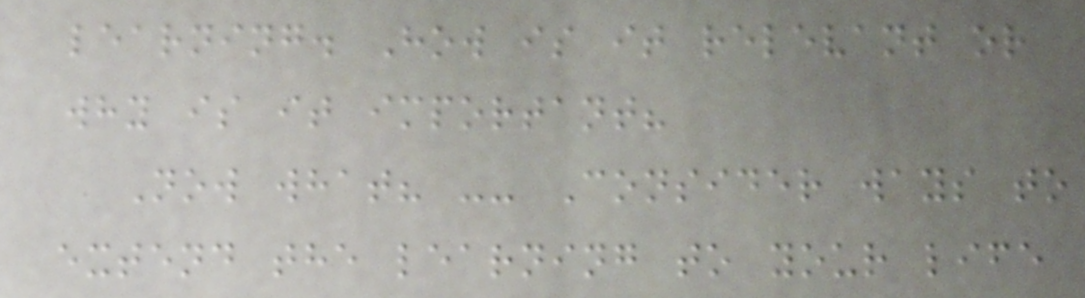learning. How is it relevant or
why is it important?
Now what? -- Consider ways to
extend the learning to your life
